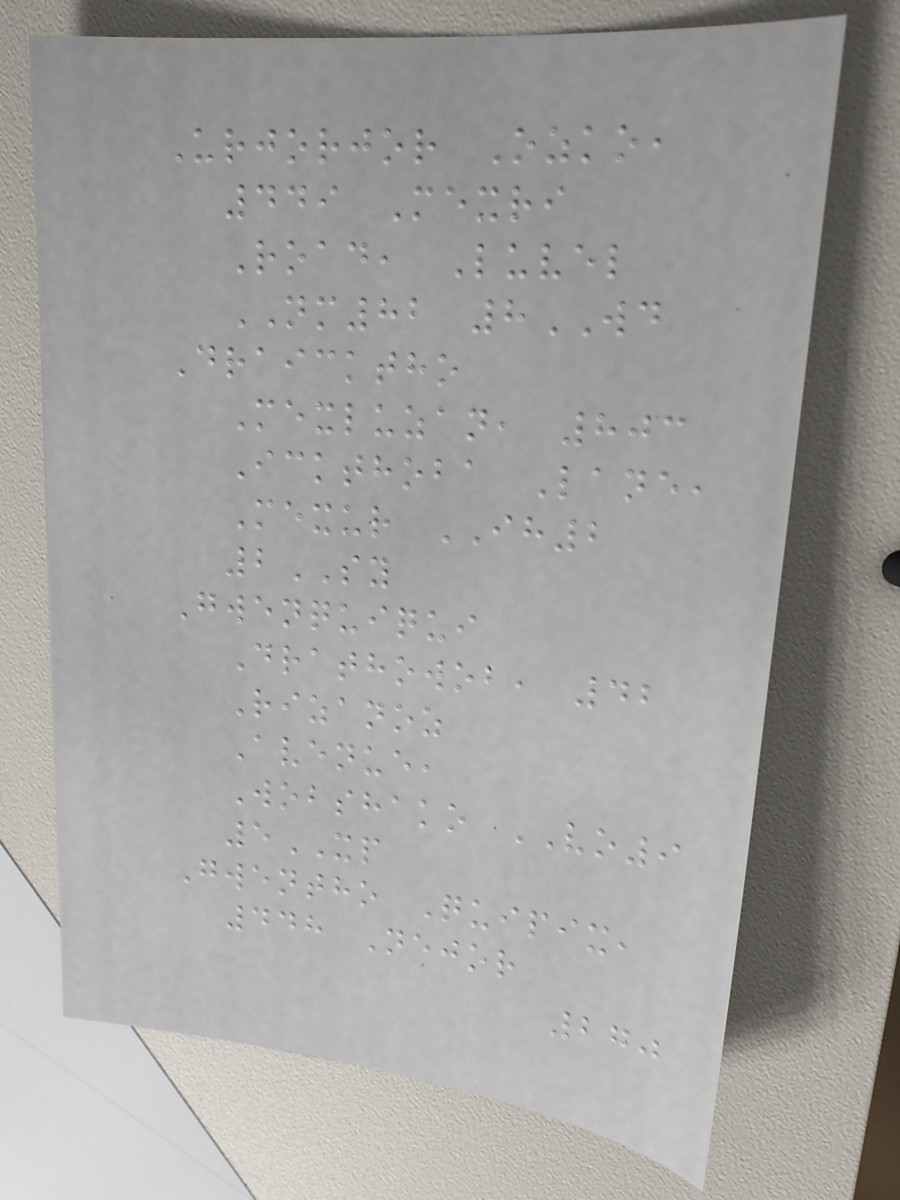Urjorjor Ozko,
449 Mexri
Road, Luvel
NM82 8WD
Draicktho
Mexluzan, 803
Ickthoba Lane,
Mexur IH2
2SY
Gwenquiqui
Drathowob, 42
Rizanoz
Avenue,
Wobshako VO9
5XP
Gwentho Quipix,
448 Nejor
270
